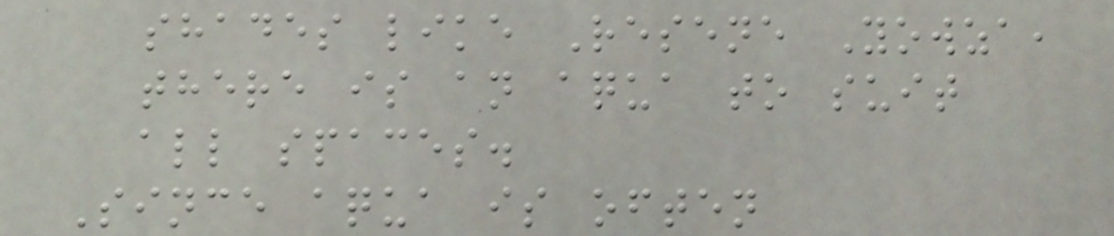shades like Resene Yowza,
there is an aqua to suit
all spaces.
Since aqua is often
